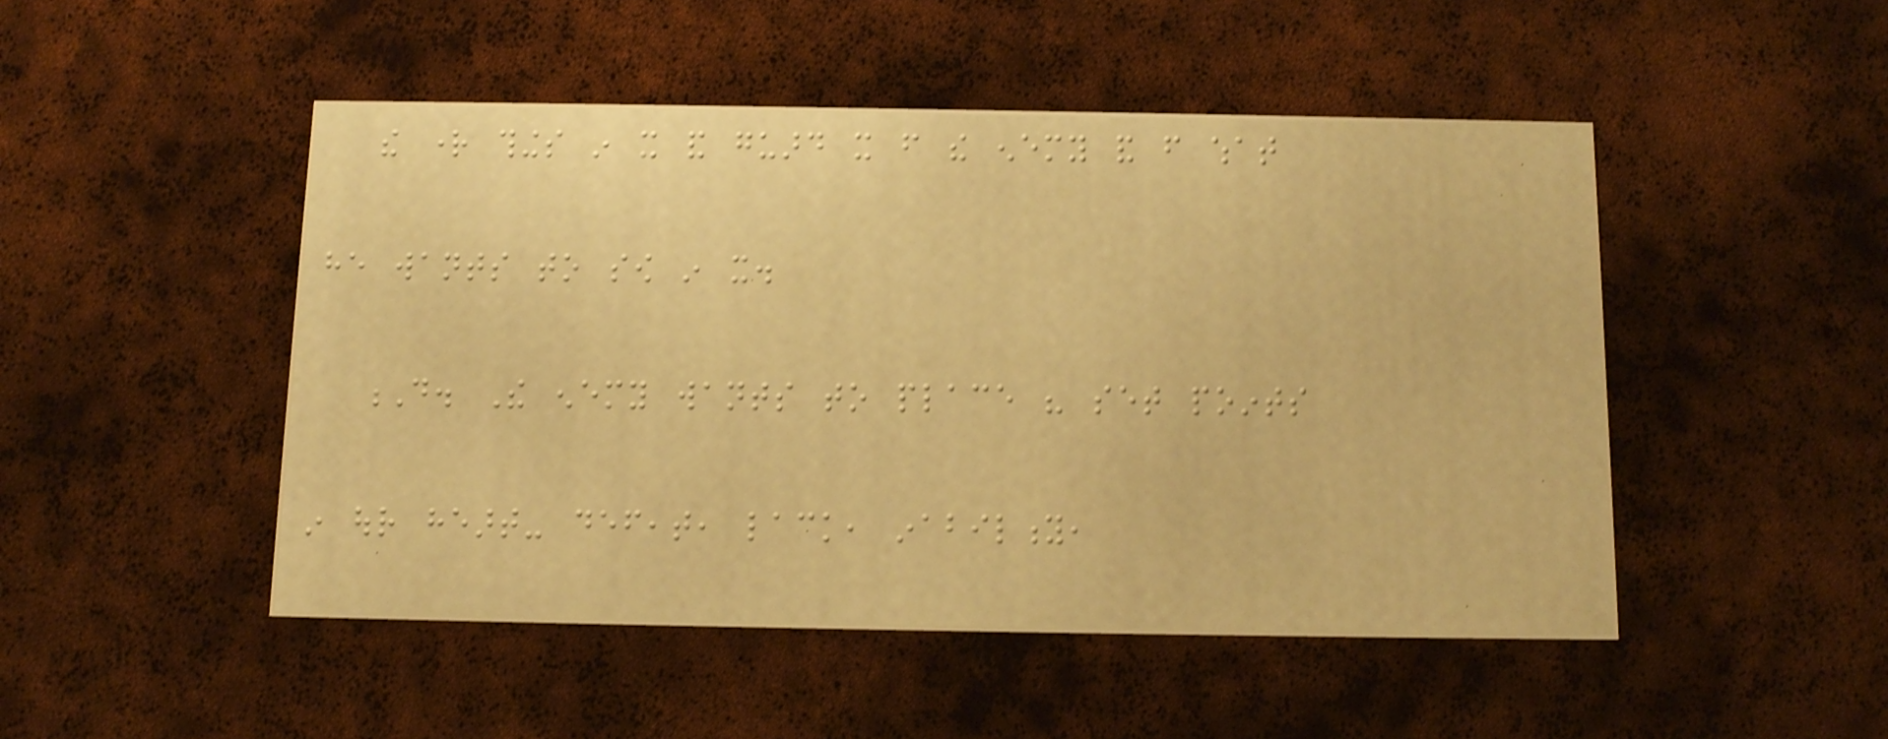the right things in it and guard it from the enemy and from what
he wants to sow in it.
D. The enemy wants to place his set points
in our heart- defeat, lack, inability,
